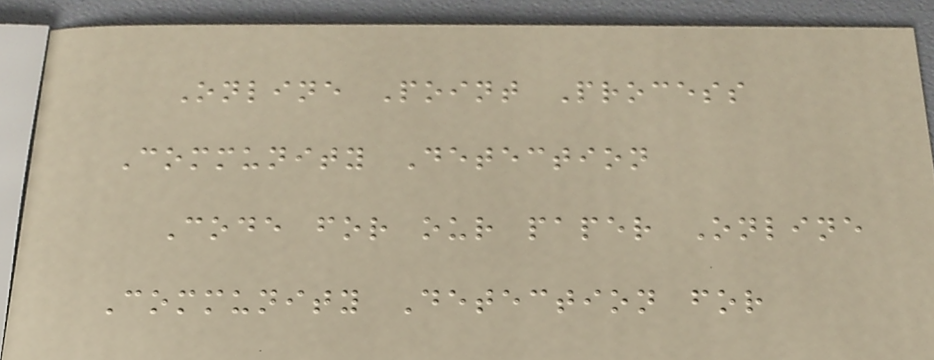Online Point Process
Community Detection
Code for our paper Online
Community Detection for
